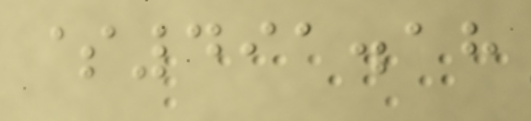$491.18
